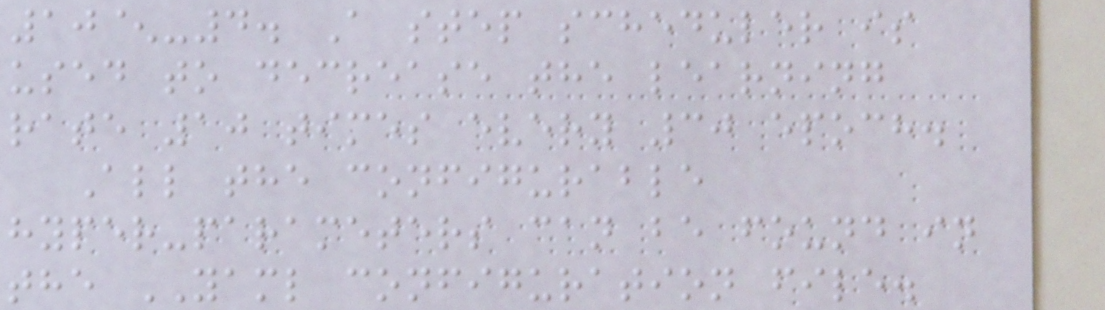10^-4. A step scheduler is
used to decrease the learning
rate 10 times every 30 epoch.
All the configurable
hyper-parameters can be found in
the YAML configuration file.
